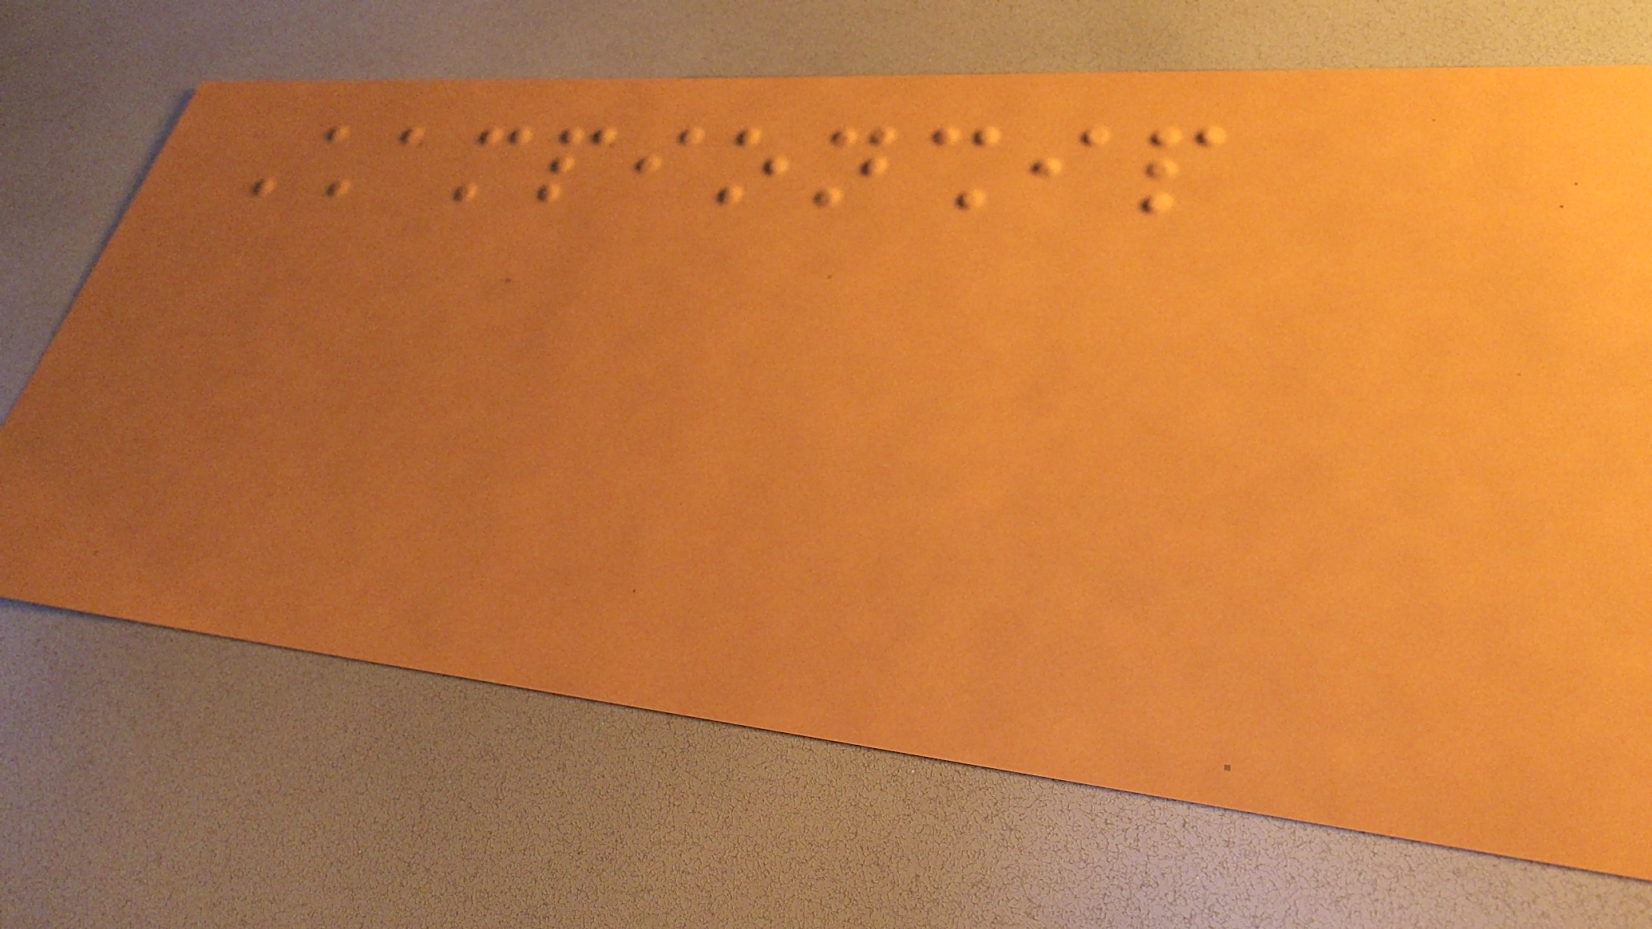Championship
